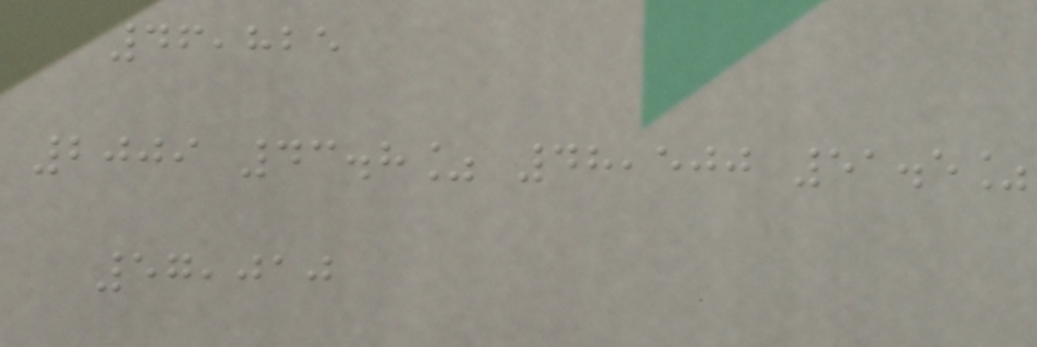46,825
2009 43.8% 48,500 51.5%
57,010
